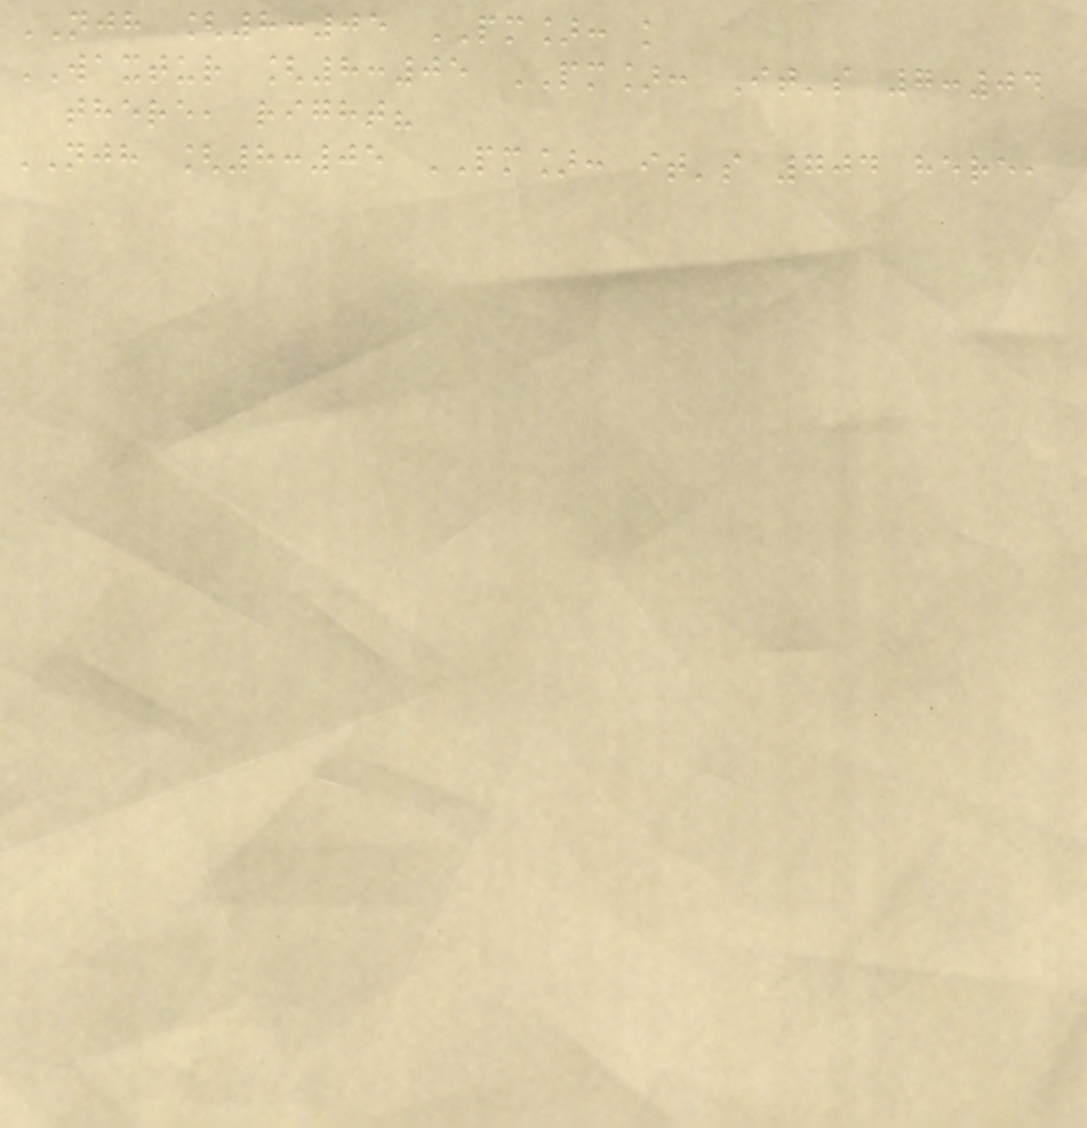NJH [8:05 PM]: k
WAXTUR [8:05 PM]: It's 7:04
there, right?
NJH [8:05 PM]: it's 704 here,
